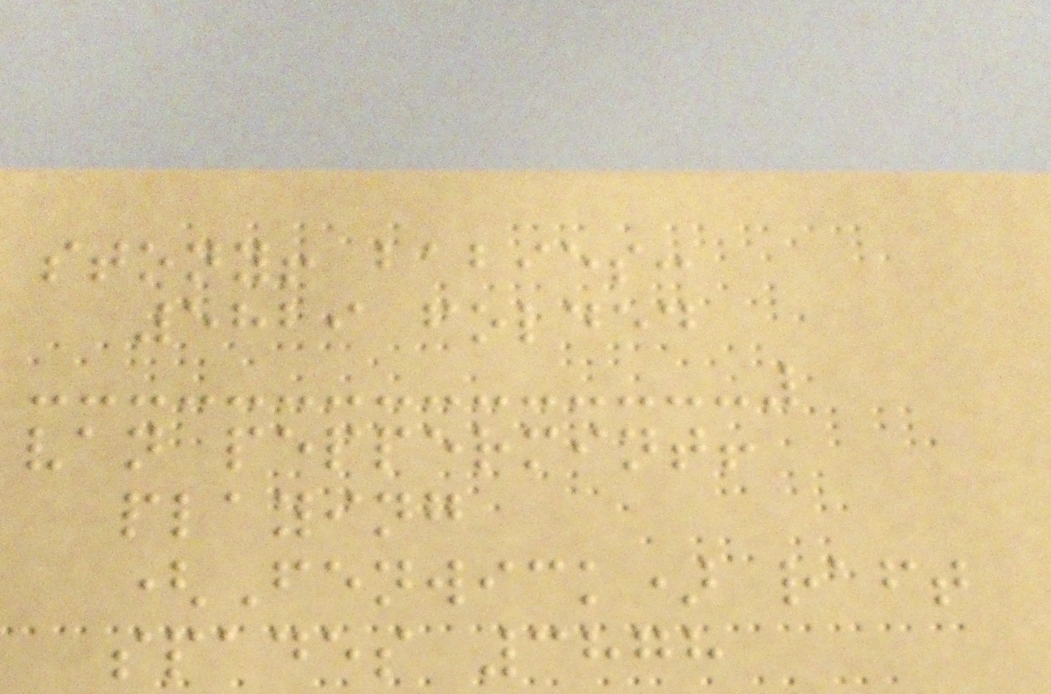stony! babies:
5829 folded
van peppermint!
playing
(Fenwick) raft
spades 3878
